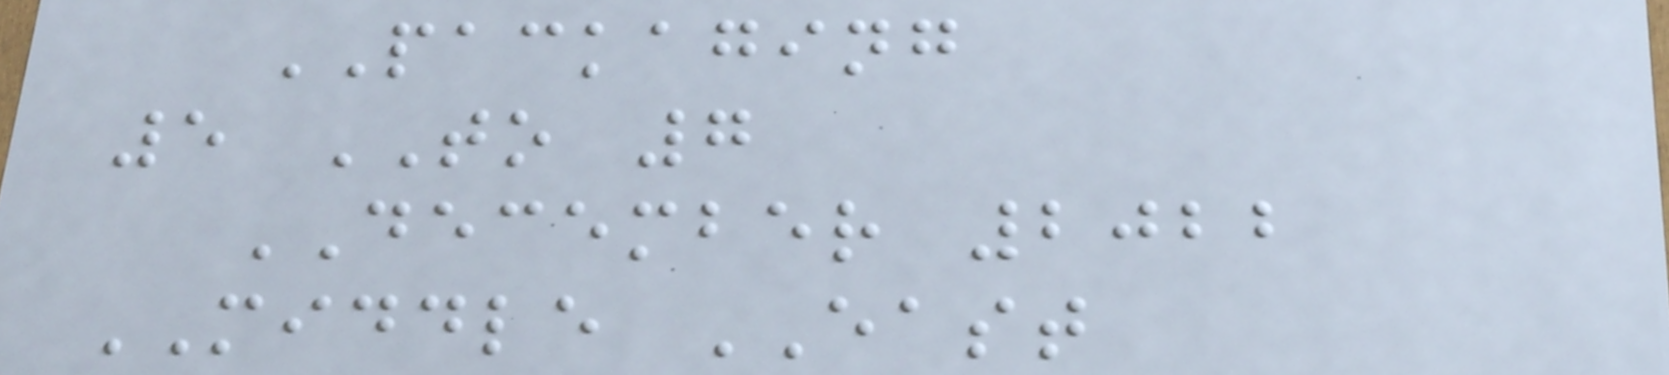PACKAGING
5 TO 7
DECEMBER 2022
MIDDLE EAST
